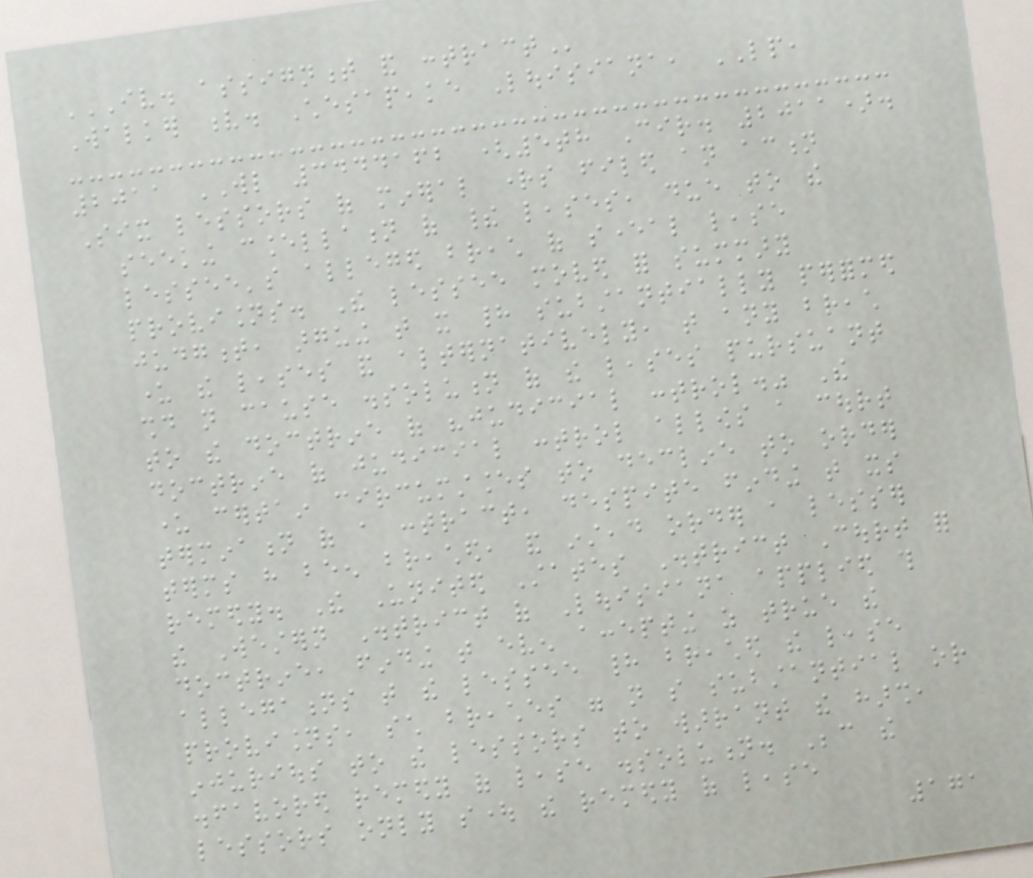IV. ASSIGNMENT AND CONTRACT
Walker v. Chesapeake Louisiana, LP,
2011 WL 3444162 (5th Cir. 2011).
Six lessors of mineral rights filed an action
seeking cancellation of their leases, due to the
lessee's alleged breach of several lease
provisions. The lessee moved for summary
judgment, arguing that it had substantially performed
under the leases and alternatively, that any breach
should not cause dissolution of the leases pursuant
to the doctrine of "judicial control." The
doctrine of judicial control allows a court
under certain circumstances to decline to order
termination of a contract, despite finding that its
terms have been breached, and instead order a lesser
remedy. The United States District Court for
the Western District of Louisiana applied this
doctrine, finding that even accepting as true the
allegations that the lessee had breached the lease
provisions, such breaches were not so substantial or
injurious to the lessors to warrant the harsh,
disfavored remedy of lease dissolution. Because the
lessors only sought the remedy of lease
171
